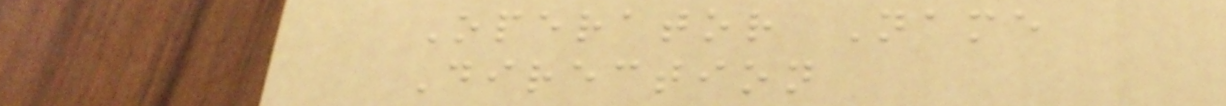Operator Name
Direction
